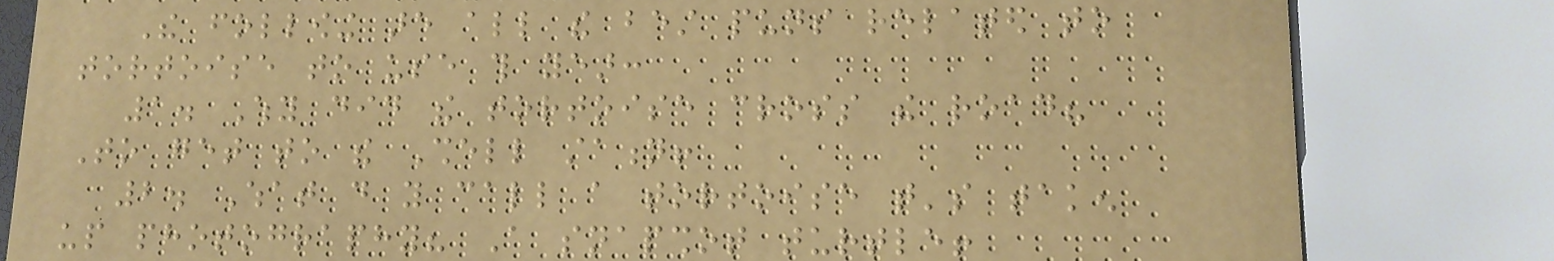The following are all the best puns related to
tortoise to use this year:
1. Why did the tortoise cross the road?
To get to the Shell station!
2. What do you call a tortoise that's taken
up photography? A snapshot turtle!
